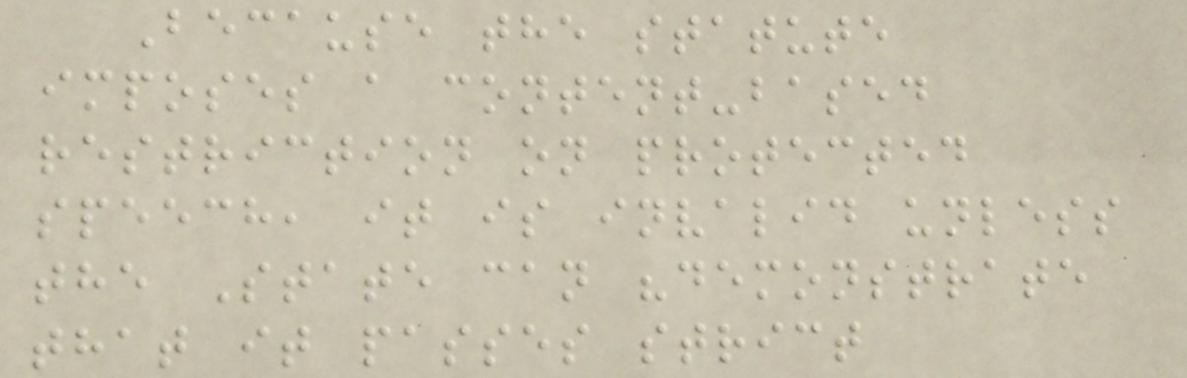Because the statute
imposes a content-based
restriction on protected
speech, it is invalid unless
the State can "demonstrate
that it passes strict
